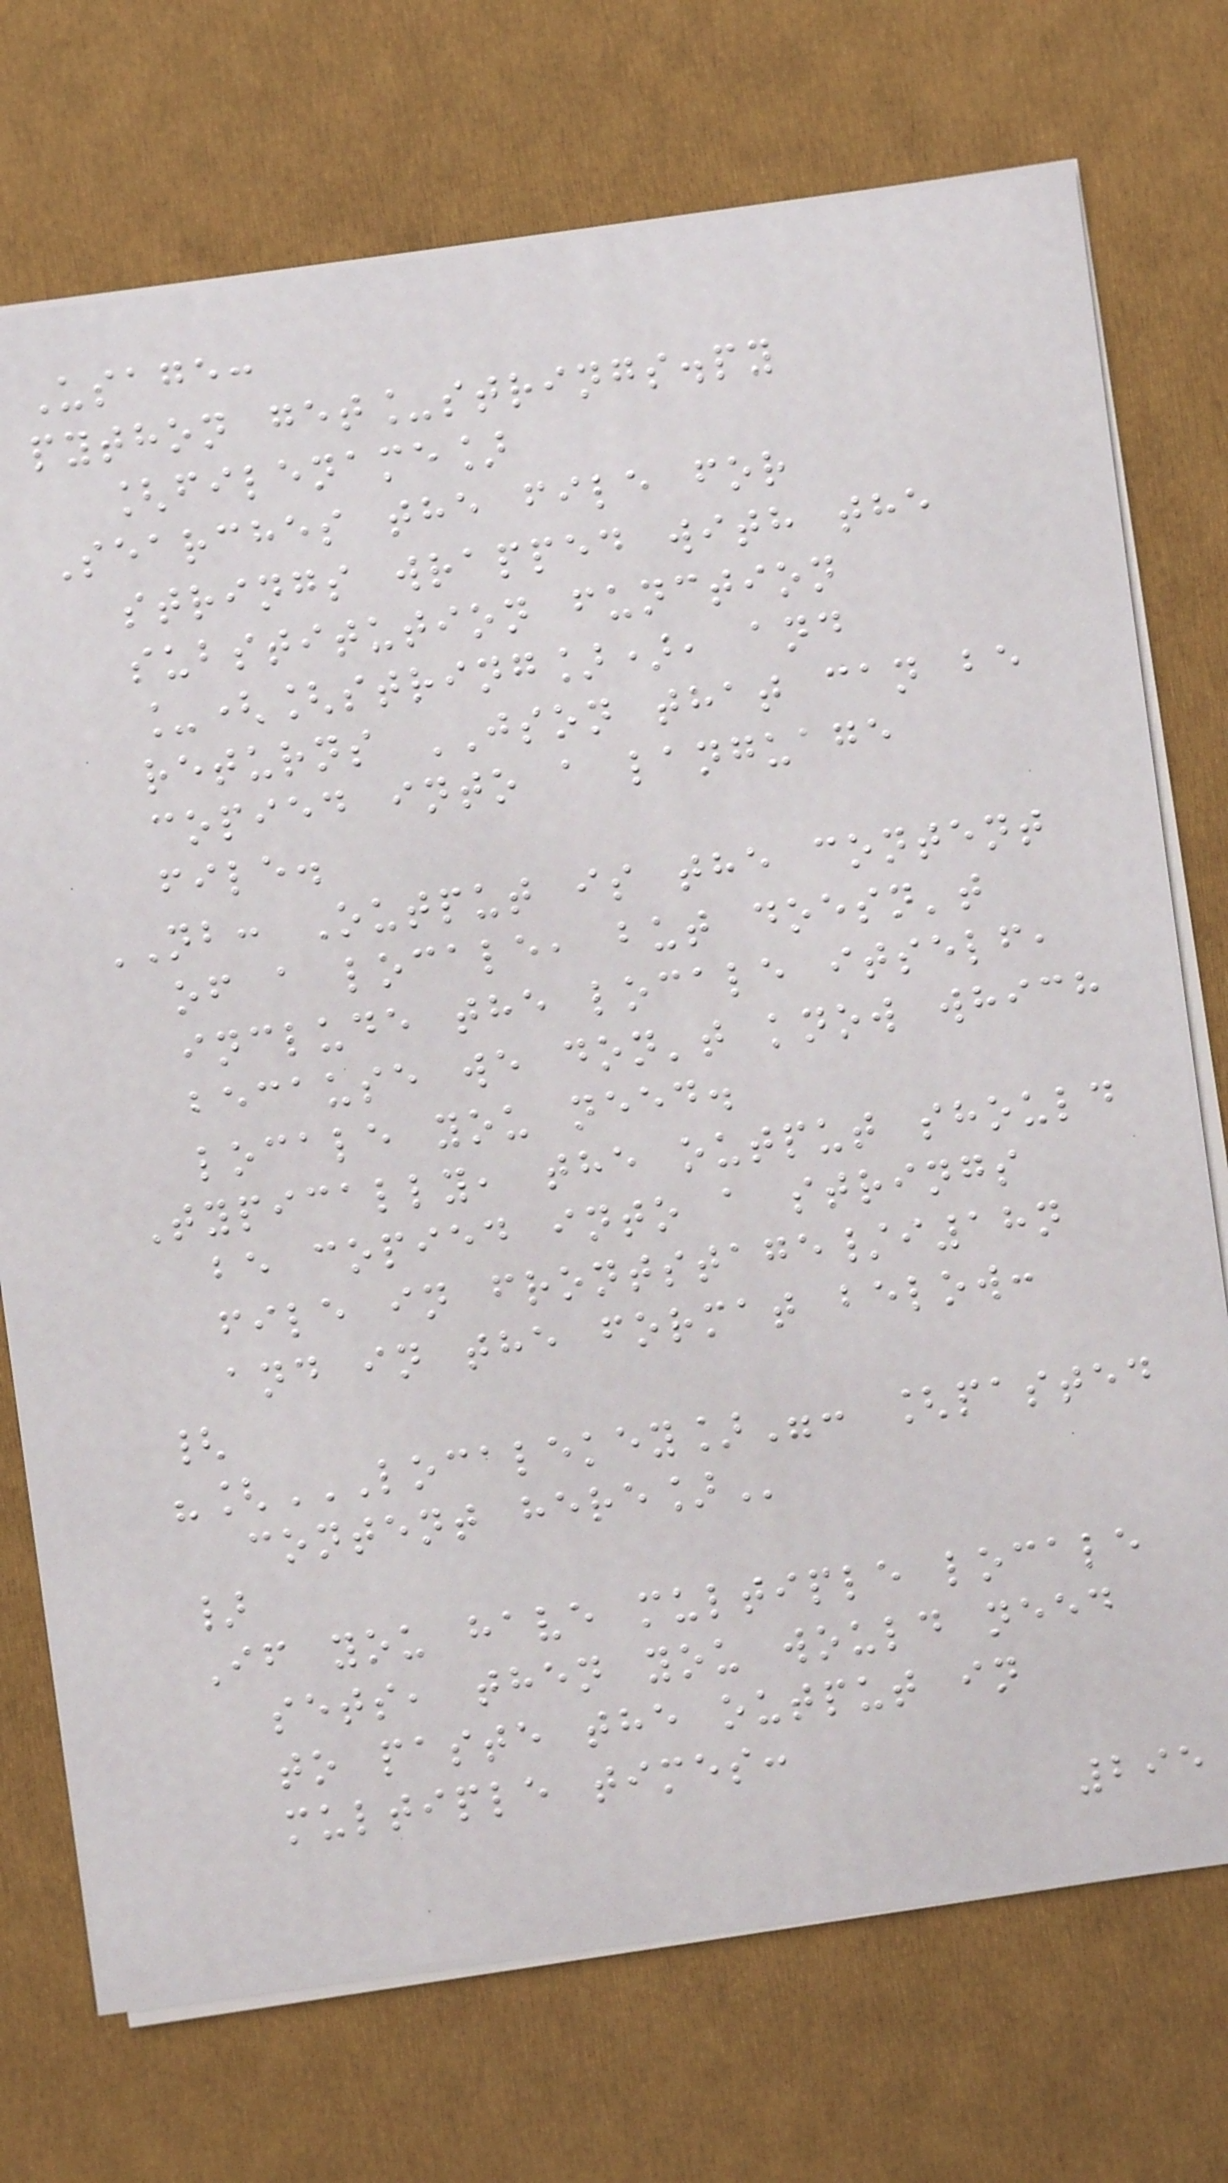Usage:
python get_strings.py
[filename]
Searches the file for
strings wrapped with the
substitution function
_([string]), and
returns JSON that can be
copied into a language
file.
NB: Output is the content
of a locale, but doesn't
include the locale itself,
because we don't know which
locale you need.
Typically, the output should
be copied into a strings
file in frontstage/i18n
and in the format below:
{
"[LOCALEKEY]": [PASTED
CONTENT HERE]
}
If you have multiple locale
sets, then you would need
to paste the output in
multiple times:
295
